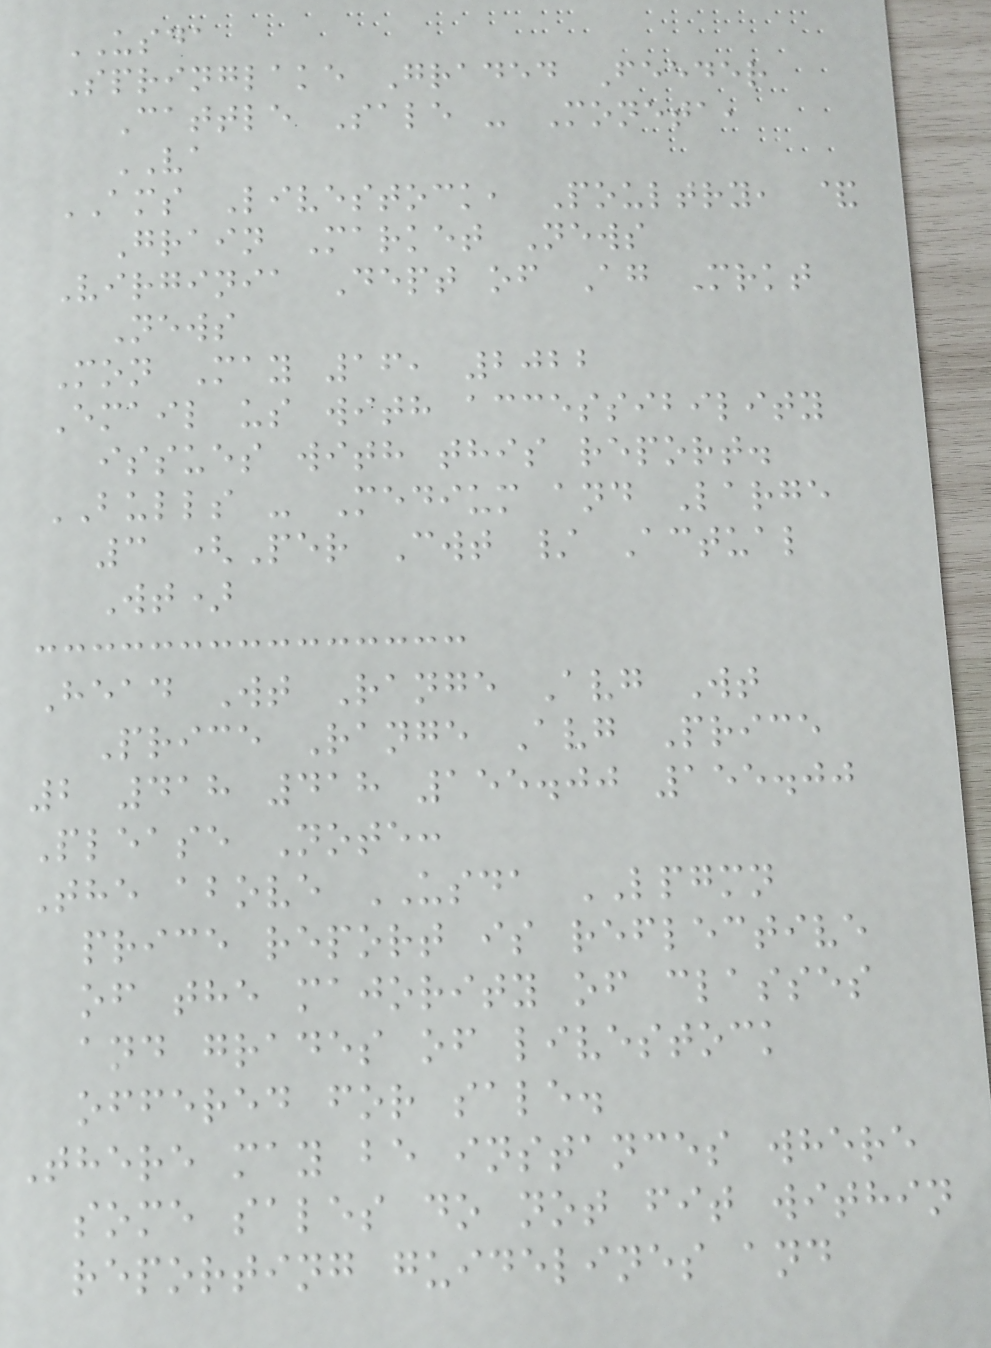USDA
Springlake Graded Feeder
Cattle Sale - Moneta,
VA
AMS Livestock, Poultry, &
Grain Market News
Virginia Dept of Ag Mrkt
News
Mon May 16, 2022
Email us with accessibility
issues with this report.
BULLS - Medium and Large
3 (Per Cwt / Actual
Wt)
Head Wt Range Avg Wt
Price Range Avg Price
2 418 418 155.00 155.00
Please Note:
The above USDA LPGMN
price report is reflective
of the majority of classes
and grades of livestock
offered for sale.
There may be instances where
some sales do not fit within
reporting guidelines and
